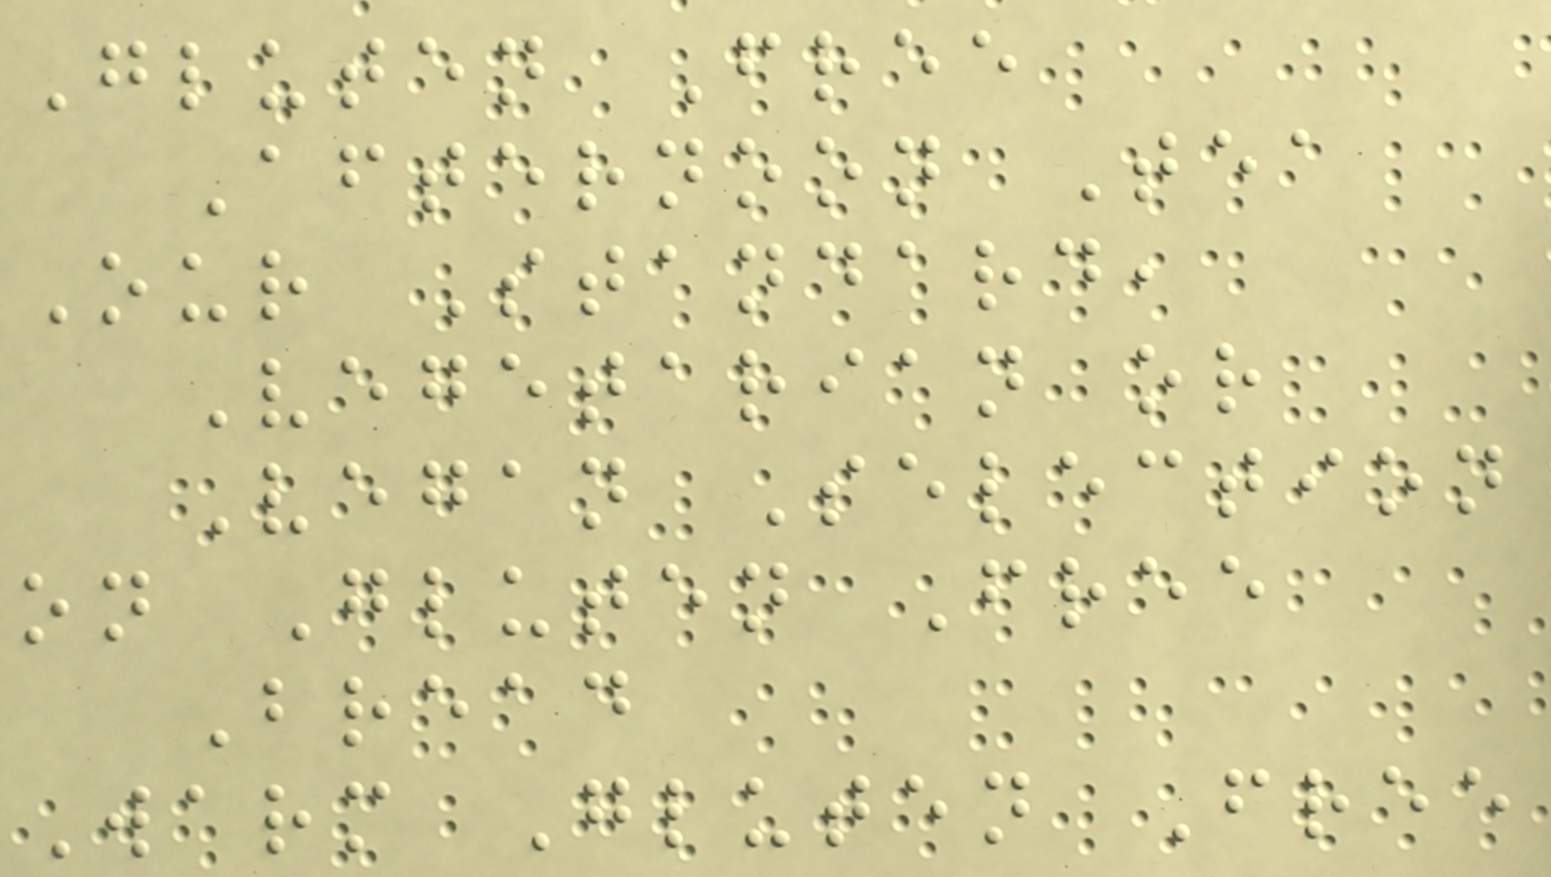Gluten Free
Afternoon Tea
Our Standard,
Vegetarian or
Vegan Selection
on Gluten Free
Bread
Warm Gluten Free
